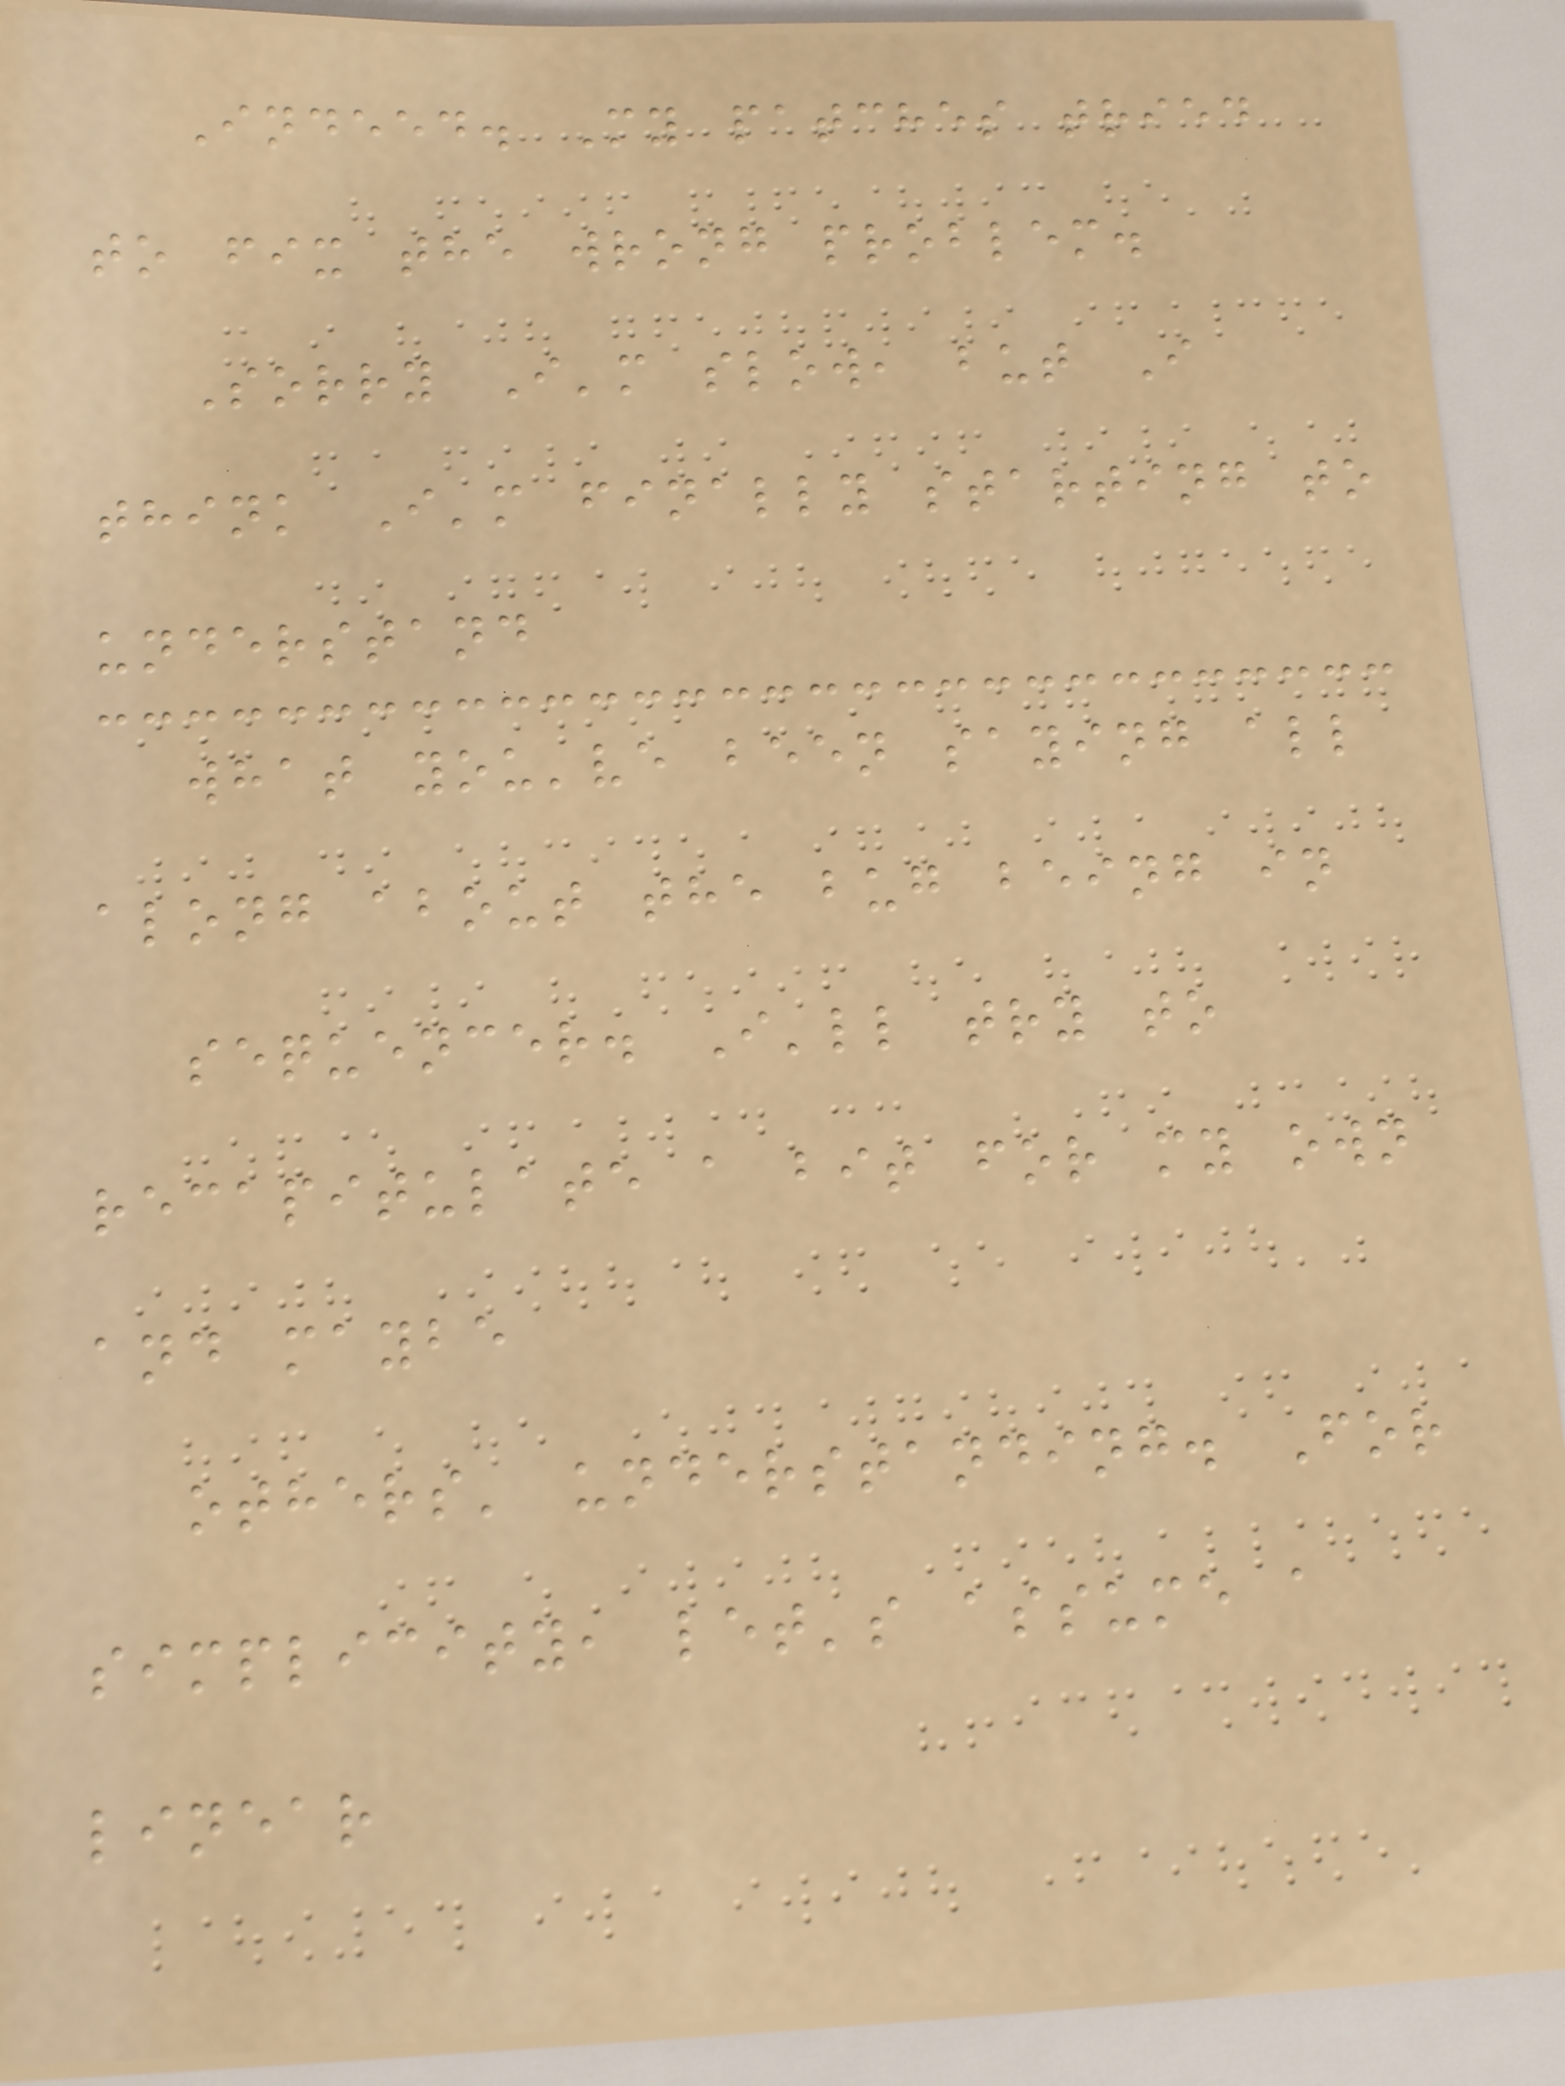Indeed. My patches tried
to fix the wrong problem.
Sorry I'm slow, but I
think I'm finally starting to
understand
what you've been saying all
along about the bug being in
sequencer. I'll try to
recapitulate a bit for my own
and maybe
others' understanding. For
simplicity, let's assume a
linear
